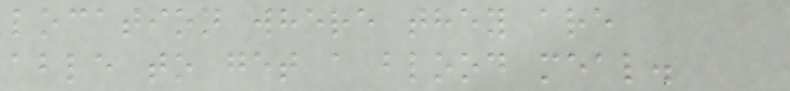location where they are
able to get a blood meal.
